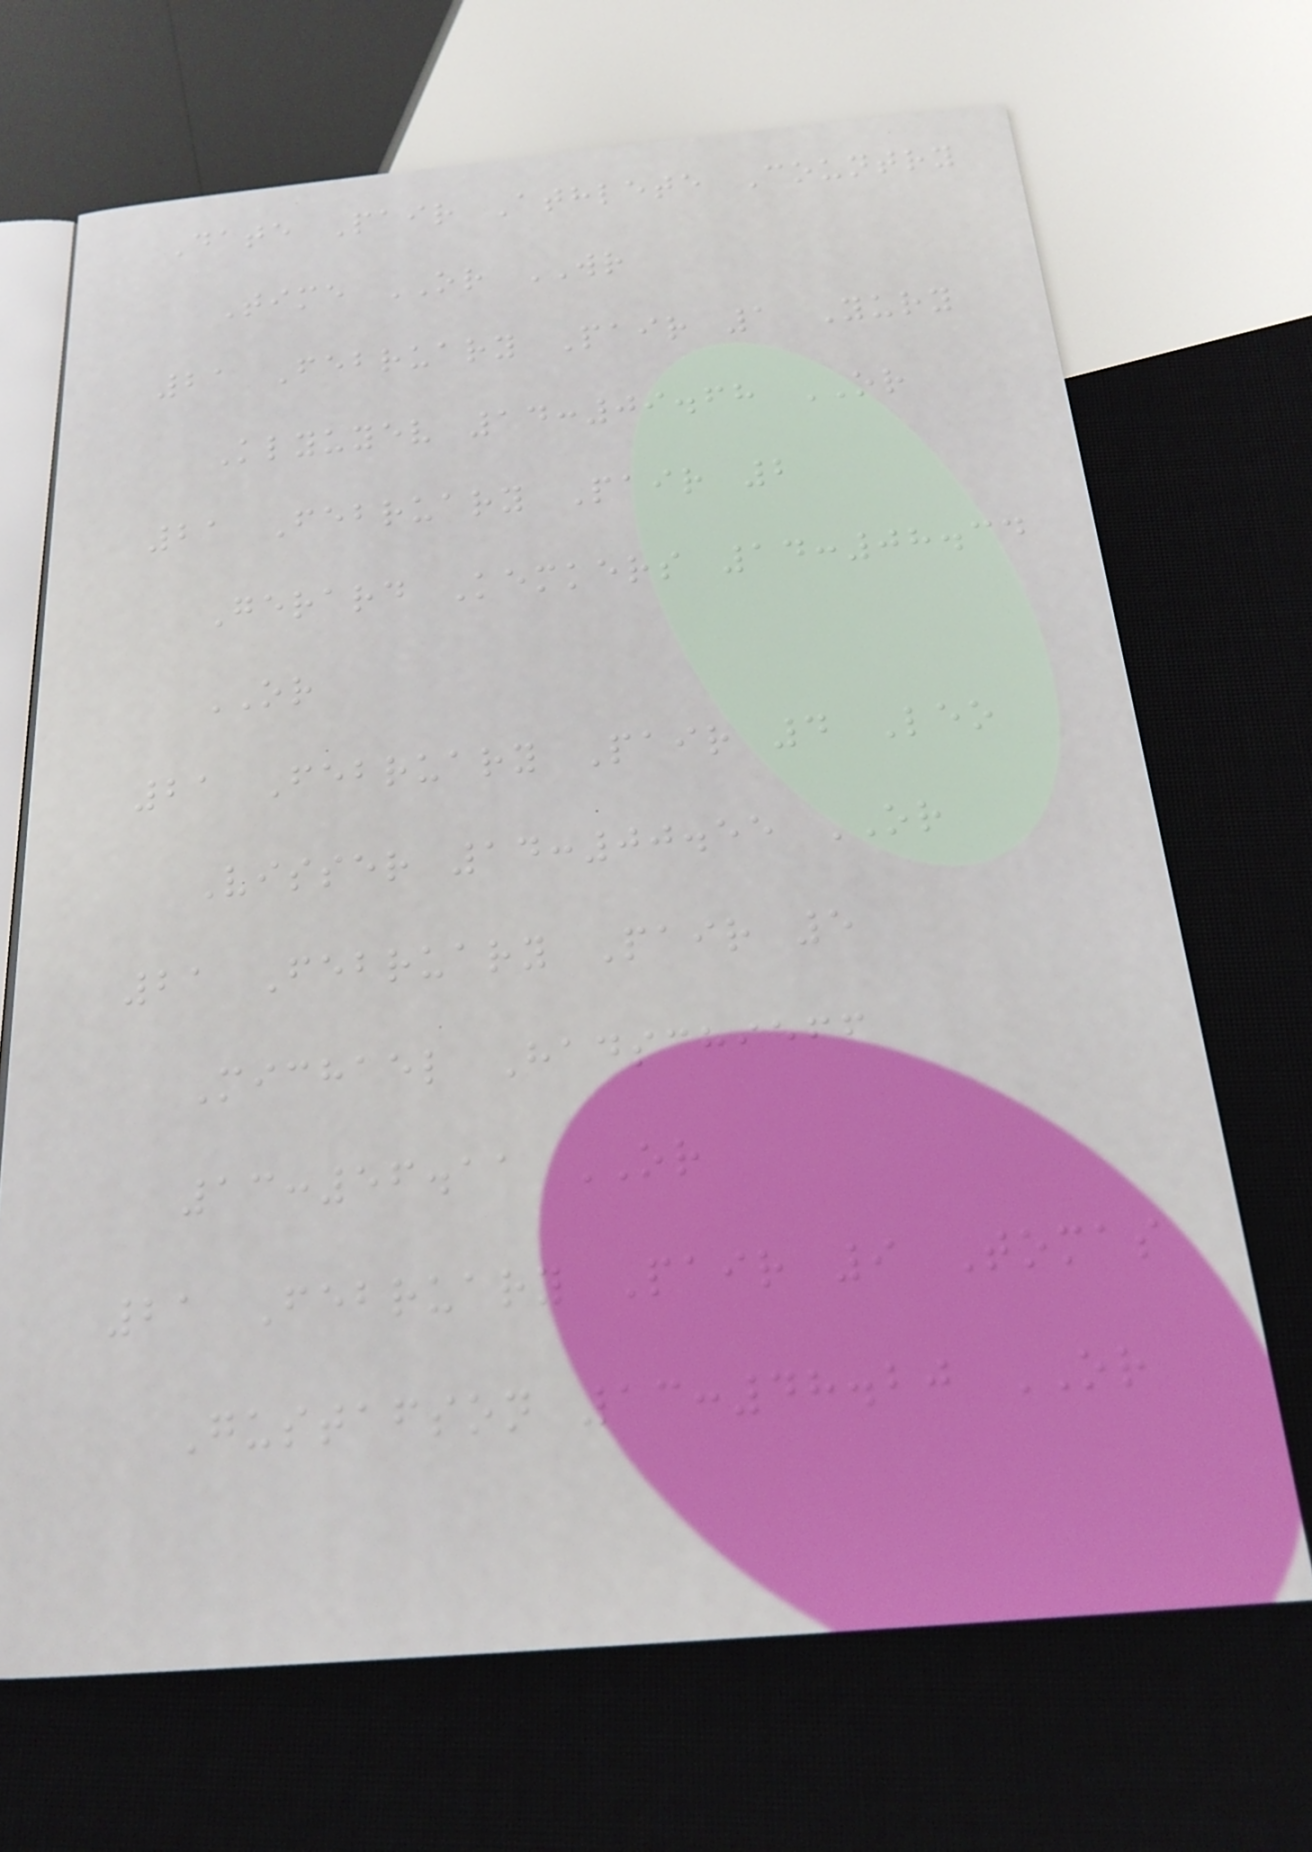Date Pair Athlete Country
Time OR WR
21 February Pair 1 Yury
Klyuyev 14:09.68 OR
21 February Pair 2
Gerard Kemkers 14:08.34
OR
21 February Pair 4 Leo
Visser 14:00.55 OR
21 February Pair 5
Michael Hadschieff
13:56.11 OR
21 February Pair 9 Tomas
Gustafson 13:48.20 OR
